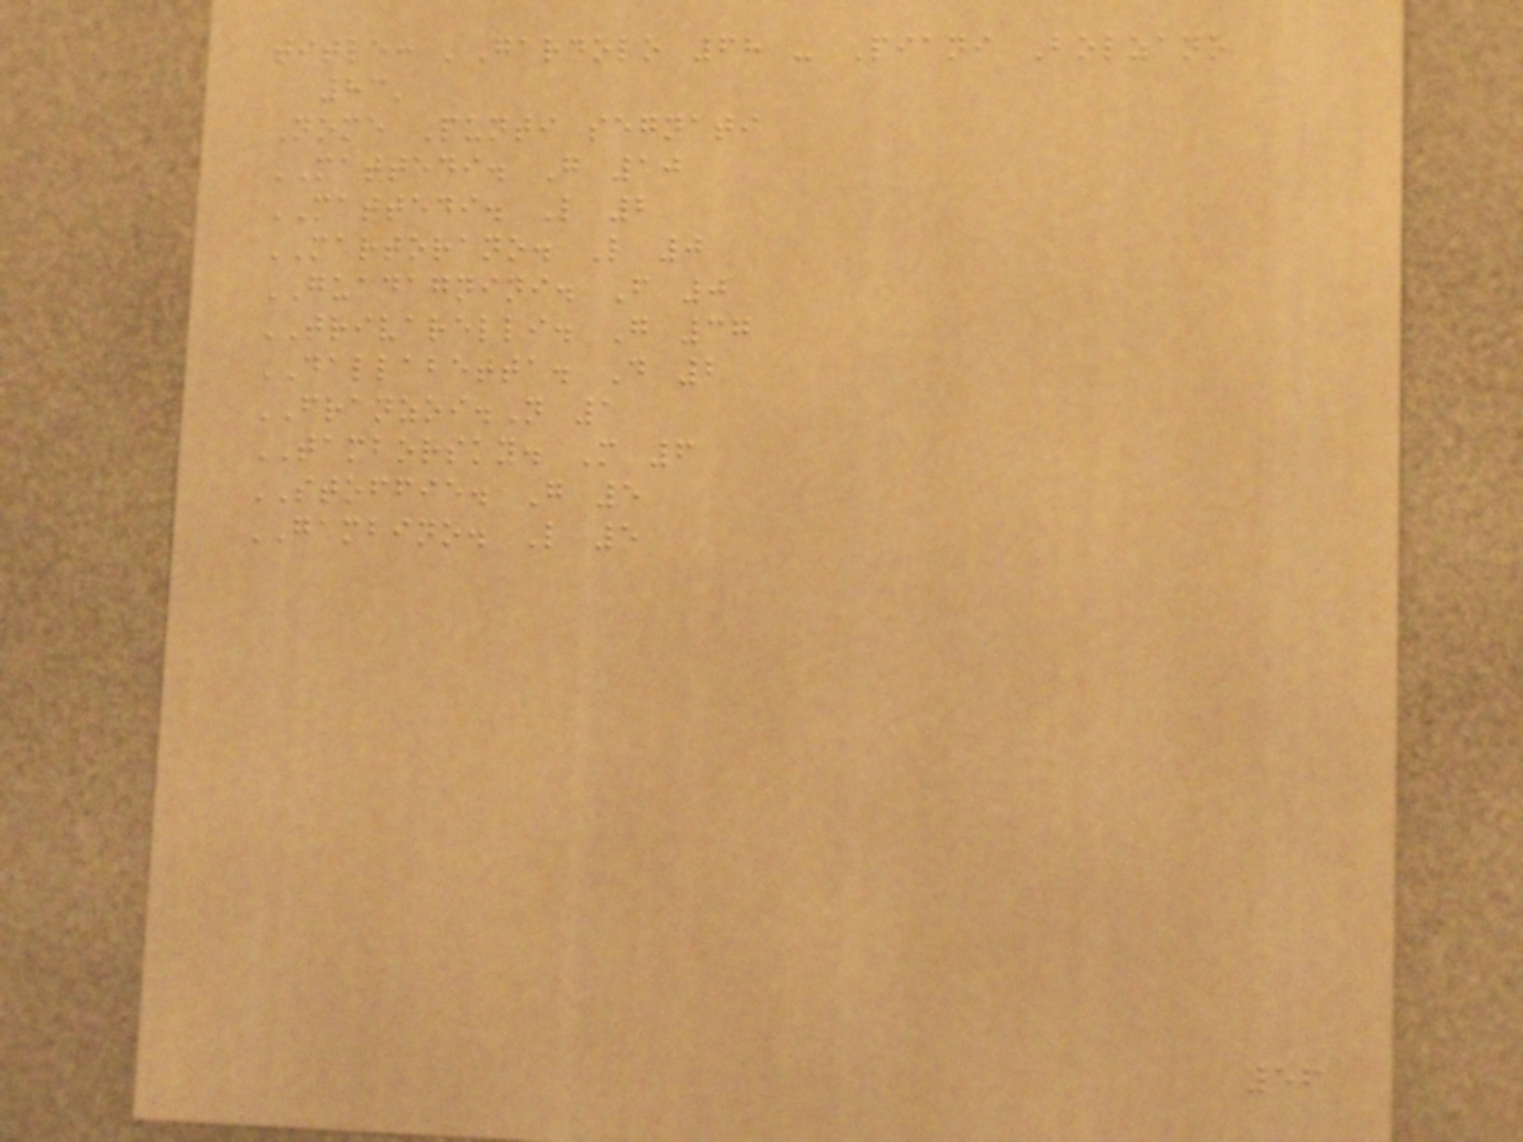title: 'Gardolo 68 - Piani Bolzano
83'
Nome Punti segnati
MATTEDI. G 10
MATTEDI. L 2
MARTORANO. L 0
GUADAGNINI. F 0
TRIVARELLI. G 37
DALLABETTA. D 2
FRANZOI.N 1
TAMBORSKY. M 6
STOFFIE. G 5
GAMBINO. L 5
56
